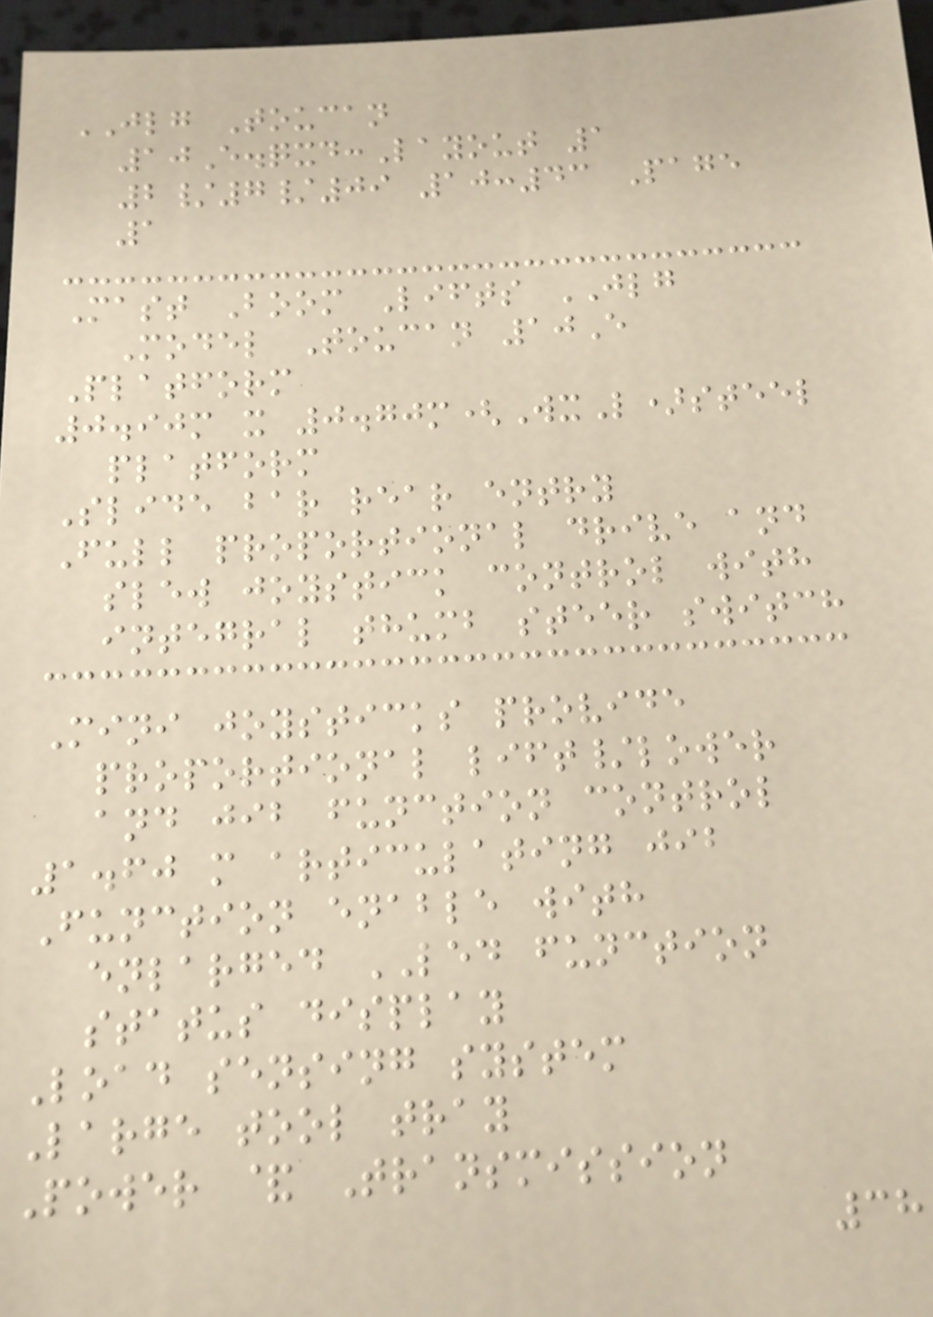JLG Toucan
10E.qxd:Layout 1
2/7/09 10:43 Page
1
Mast Boom Lifts JLG
Model Toucan 10E
Platform
0.90m x 0.70m(WxL)steel
platform
Slide bar rear entry
Full proportional drive and
slew joystick control with
integral thumb steer switch
Mini joysticks provide
proportional lift/lower
and jib function control
1.60 m articulating jib
Function enable with
enlarged LED function
status display
Load sensing system
Large tool tray
Power & Transmission
38
